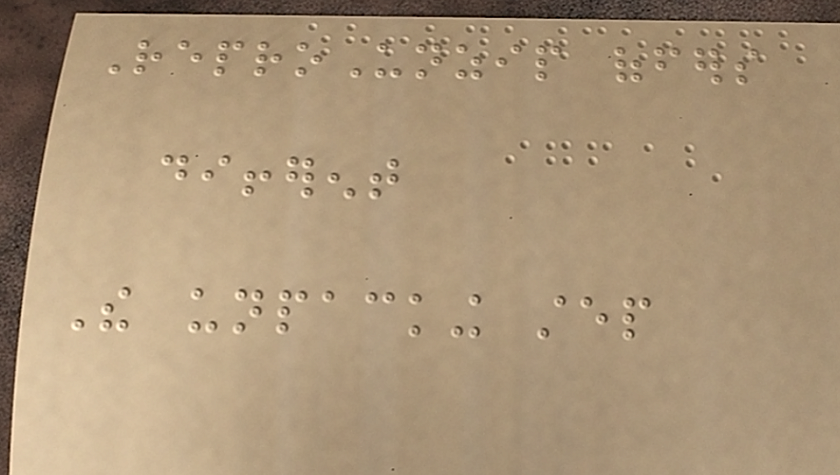ReproUnzip offers
different
The unpacking step
